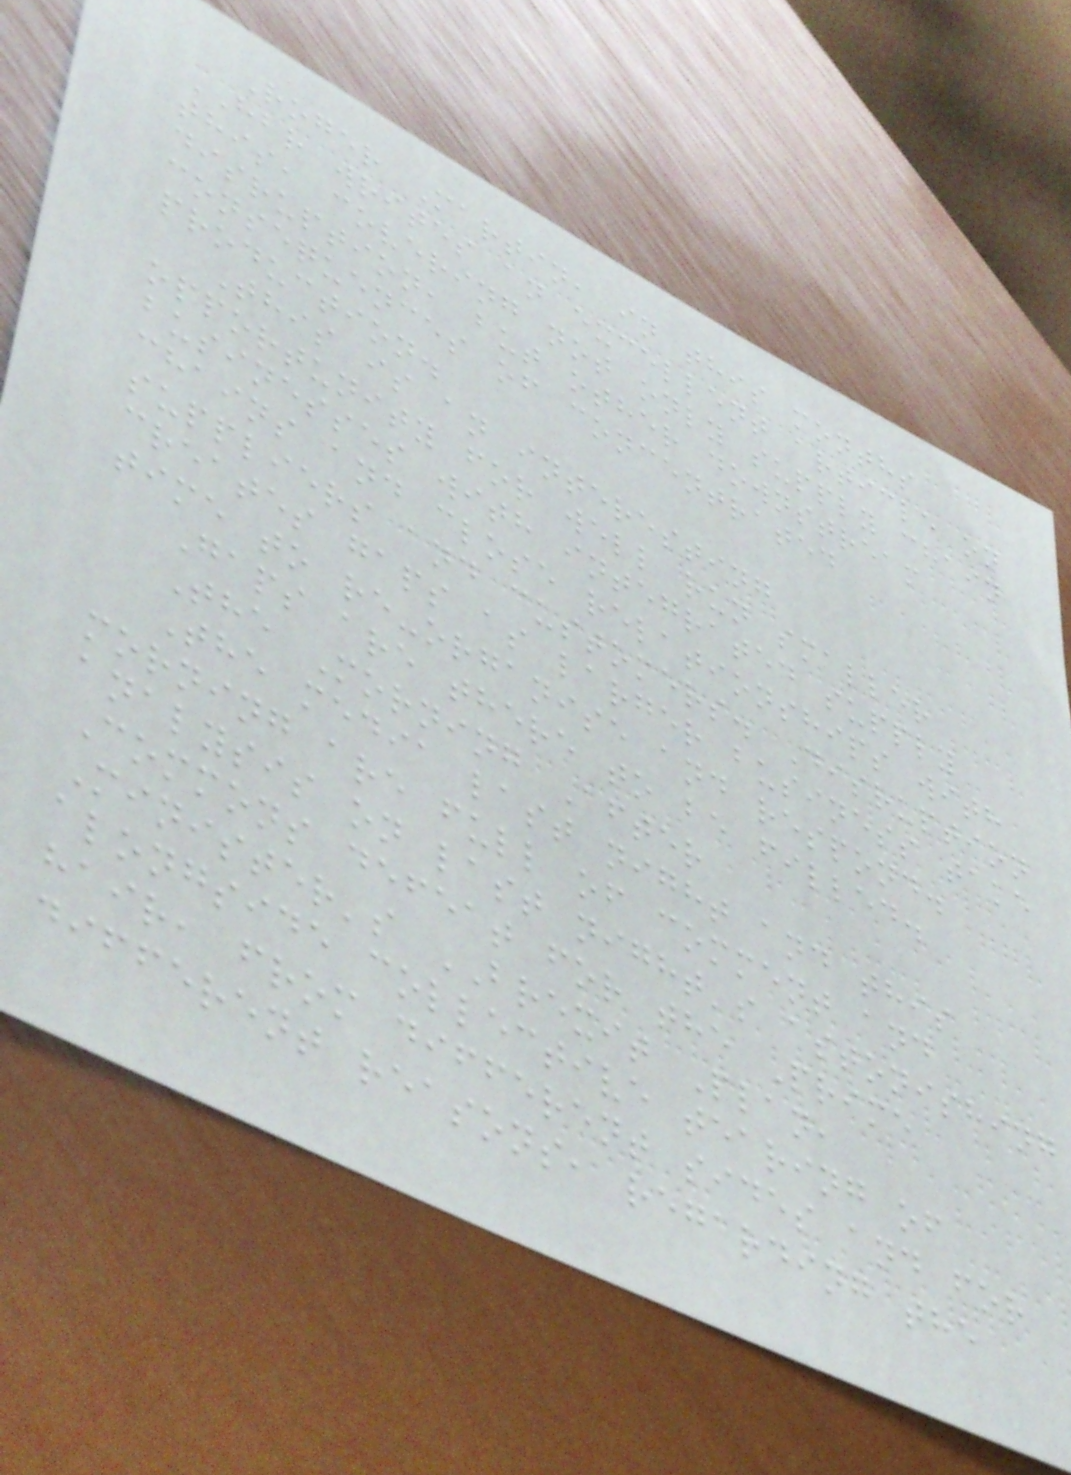Roger Martin, in this months
HBR writes an excellent article on
this, covering not only supply chain
disruption, but other downstream
consequences of concentrated
production.
This is an interesting
opportunity for well run smaller
businesses with integrated supply
chains and close relationships with
suppliers and customers. Disruption
creates gaps as larger business take
time to re-organise and respond.
Gaps are there to be filled.
The Morning After
The media last night and this
morning are full of comment and
analysis on last night's astonishing
Commons defeat for the Prime
Minister's BREXIT Plan,
alongside collective tearing of
hair, from different sides and for
different reasons, regarding the
